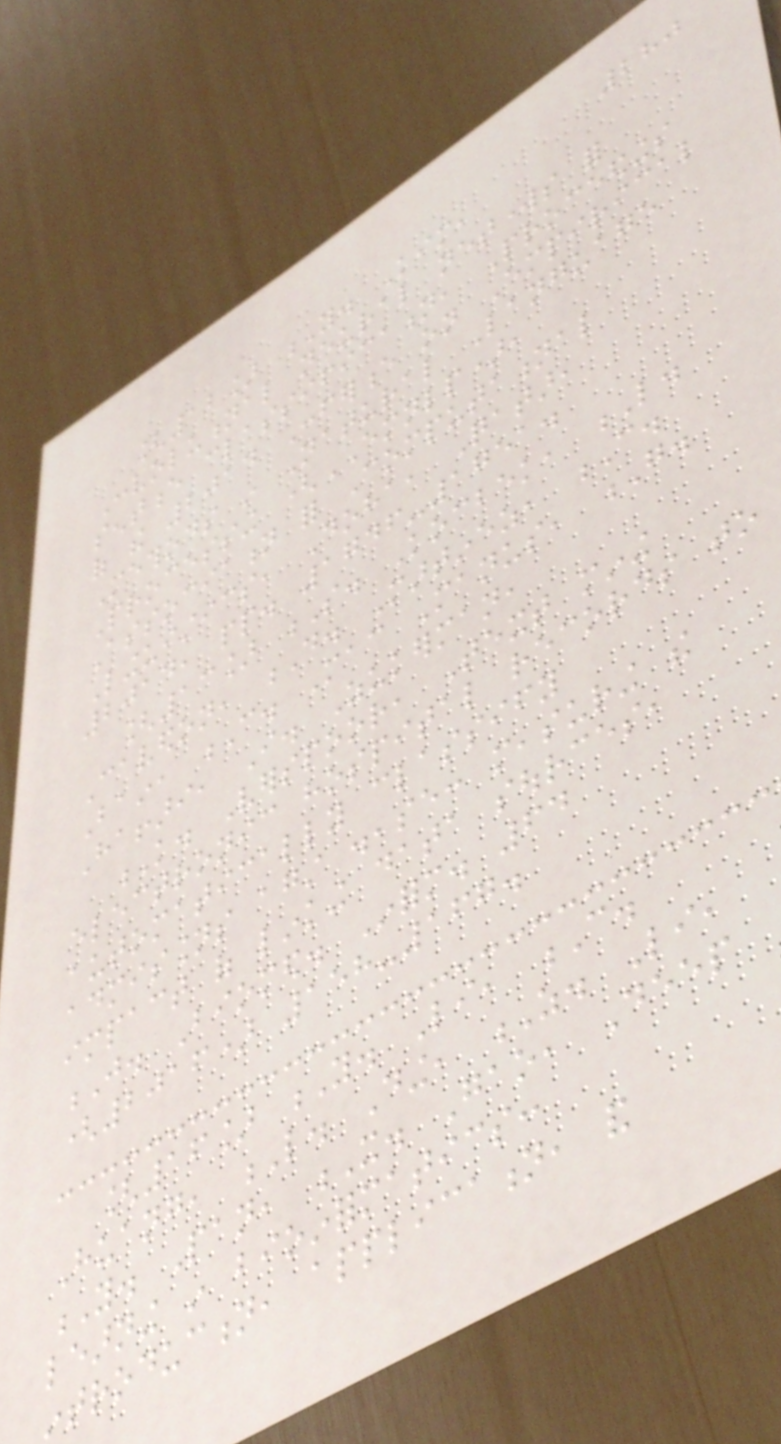280
[12] Y. Kim,
Convolutional neural networks for
sentence classification, Proceedings
of the 2014 Conference on Empirical
Methods in Natural Language
Processing (EMNLP),
Association for Computational
Linguistics, Doha, Qatar,
2014, pp. 1746-1751.
[13] S. Kocbek, L.
Cavedon, D. Martinez, C.
Bain, C. Mac Manus, G.
Haffari, I. Zukerman,
K. Verspoor, Text mining
electronic hospital records to
automatically classify
admissions against disease: measuring the
impact of linking data sources,
J. Biomed. Inform. 64
(2016) 158-167.
[16] Y. Li, C.
Huang, L. Ding, Z. Li,
Y. Pan, X. Gao, Deep
learning in bioinformatics:
introduction, application, and
